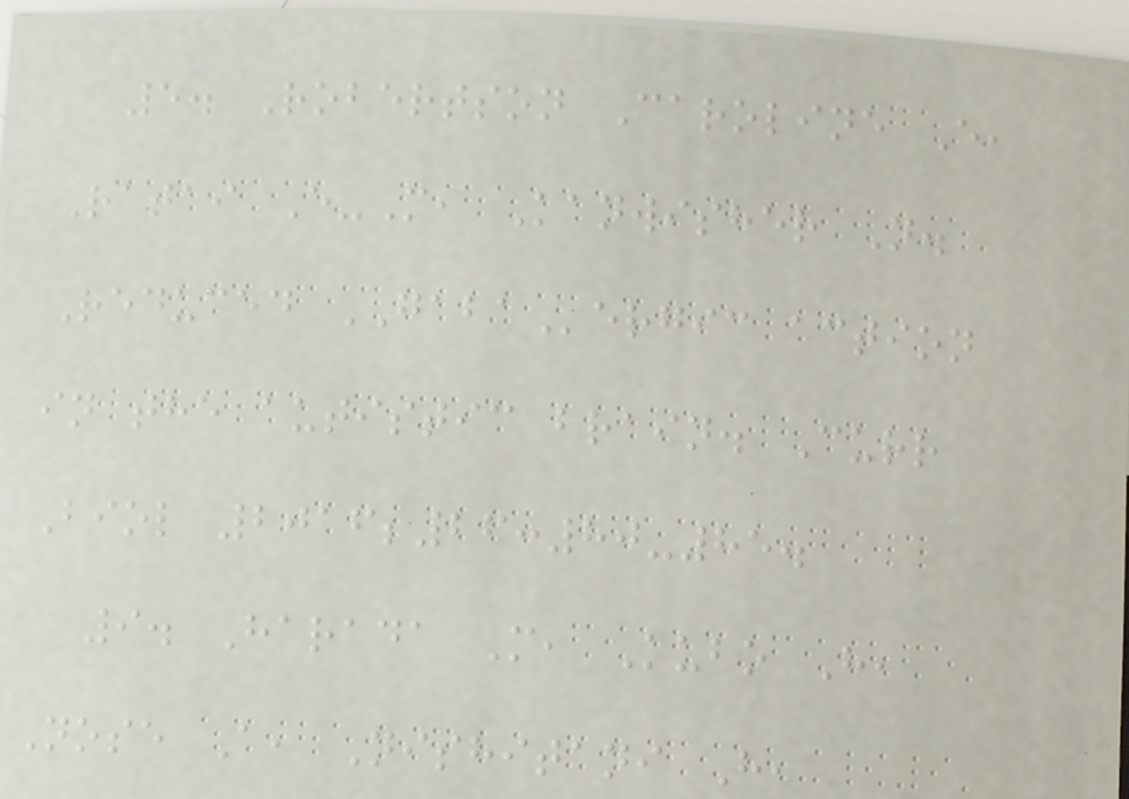5. Robertson Caroline E,
Ratai E-M, Kanwisher N.
Reduced GABAergic action
in the autistic brain. Curr
Biol 2016;26:80-85.
9. Harada M, Kubo H,
Nose A, Nishitani H,
